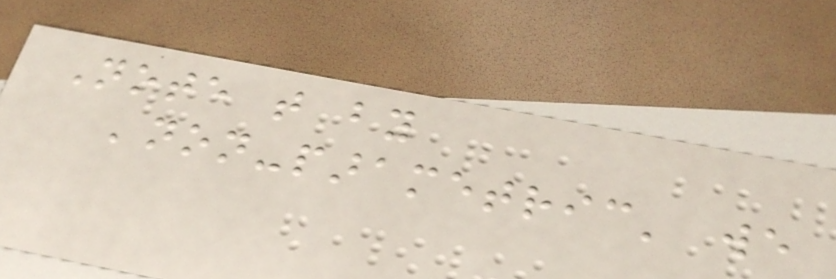Note that by
'non-parametric' we
